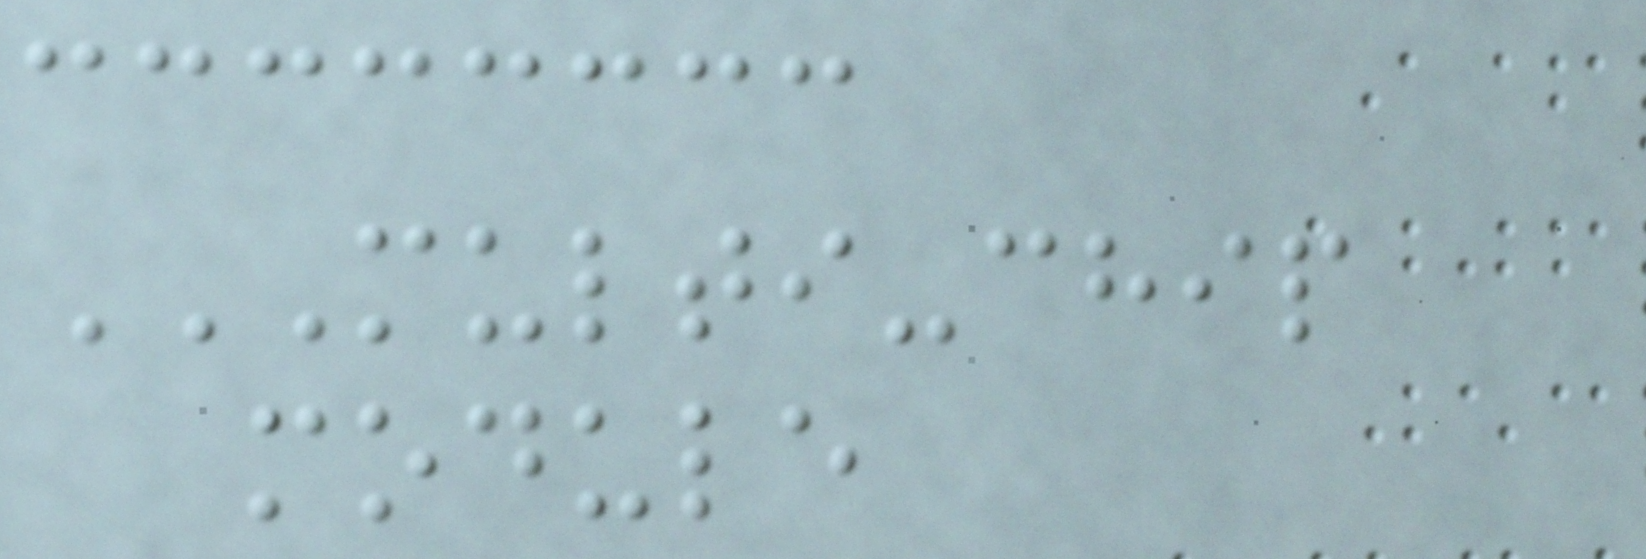MULTI-CHIP
MODULE
